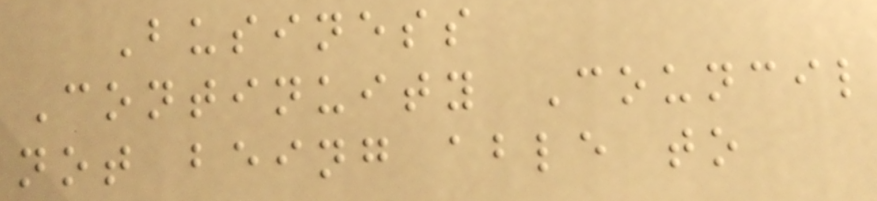Business
Continuity Council
not being able to
